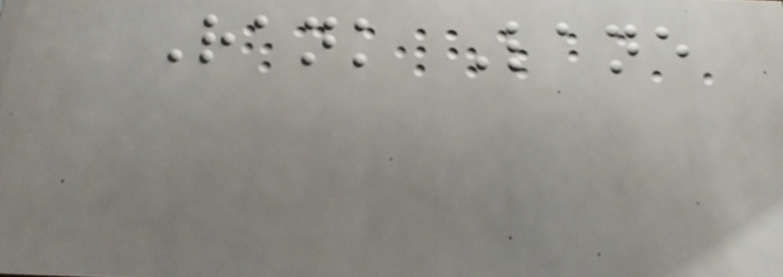Rank Lane
